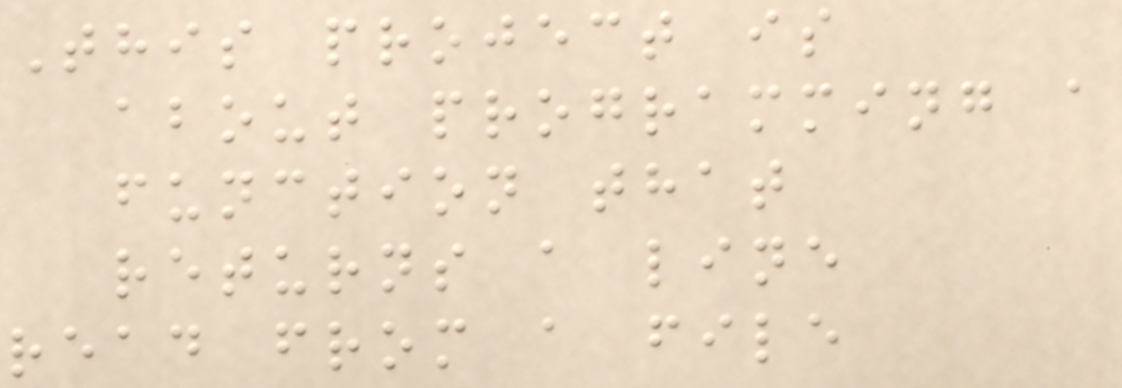This project is
about programming a
function that
returns a line
read from a file
